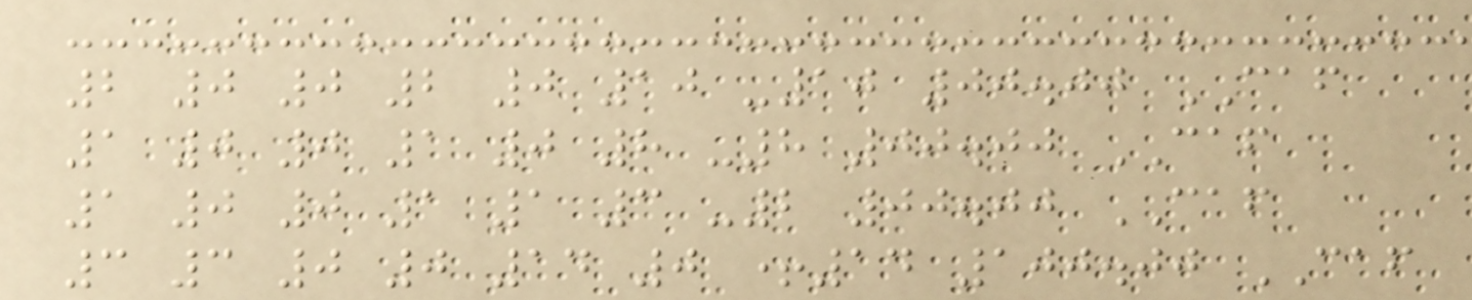2 0 0 2 0 10 -10 00.00 CAF
1 0 0 1 0 8 -8 00.00 CAF
1 0 0 1 1 3 -2 00.00 CAF
3 3 0 0 14 0 +14 100.00 CAF
